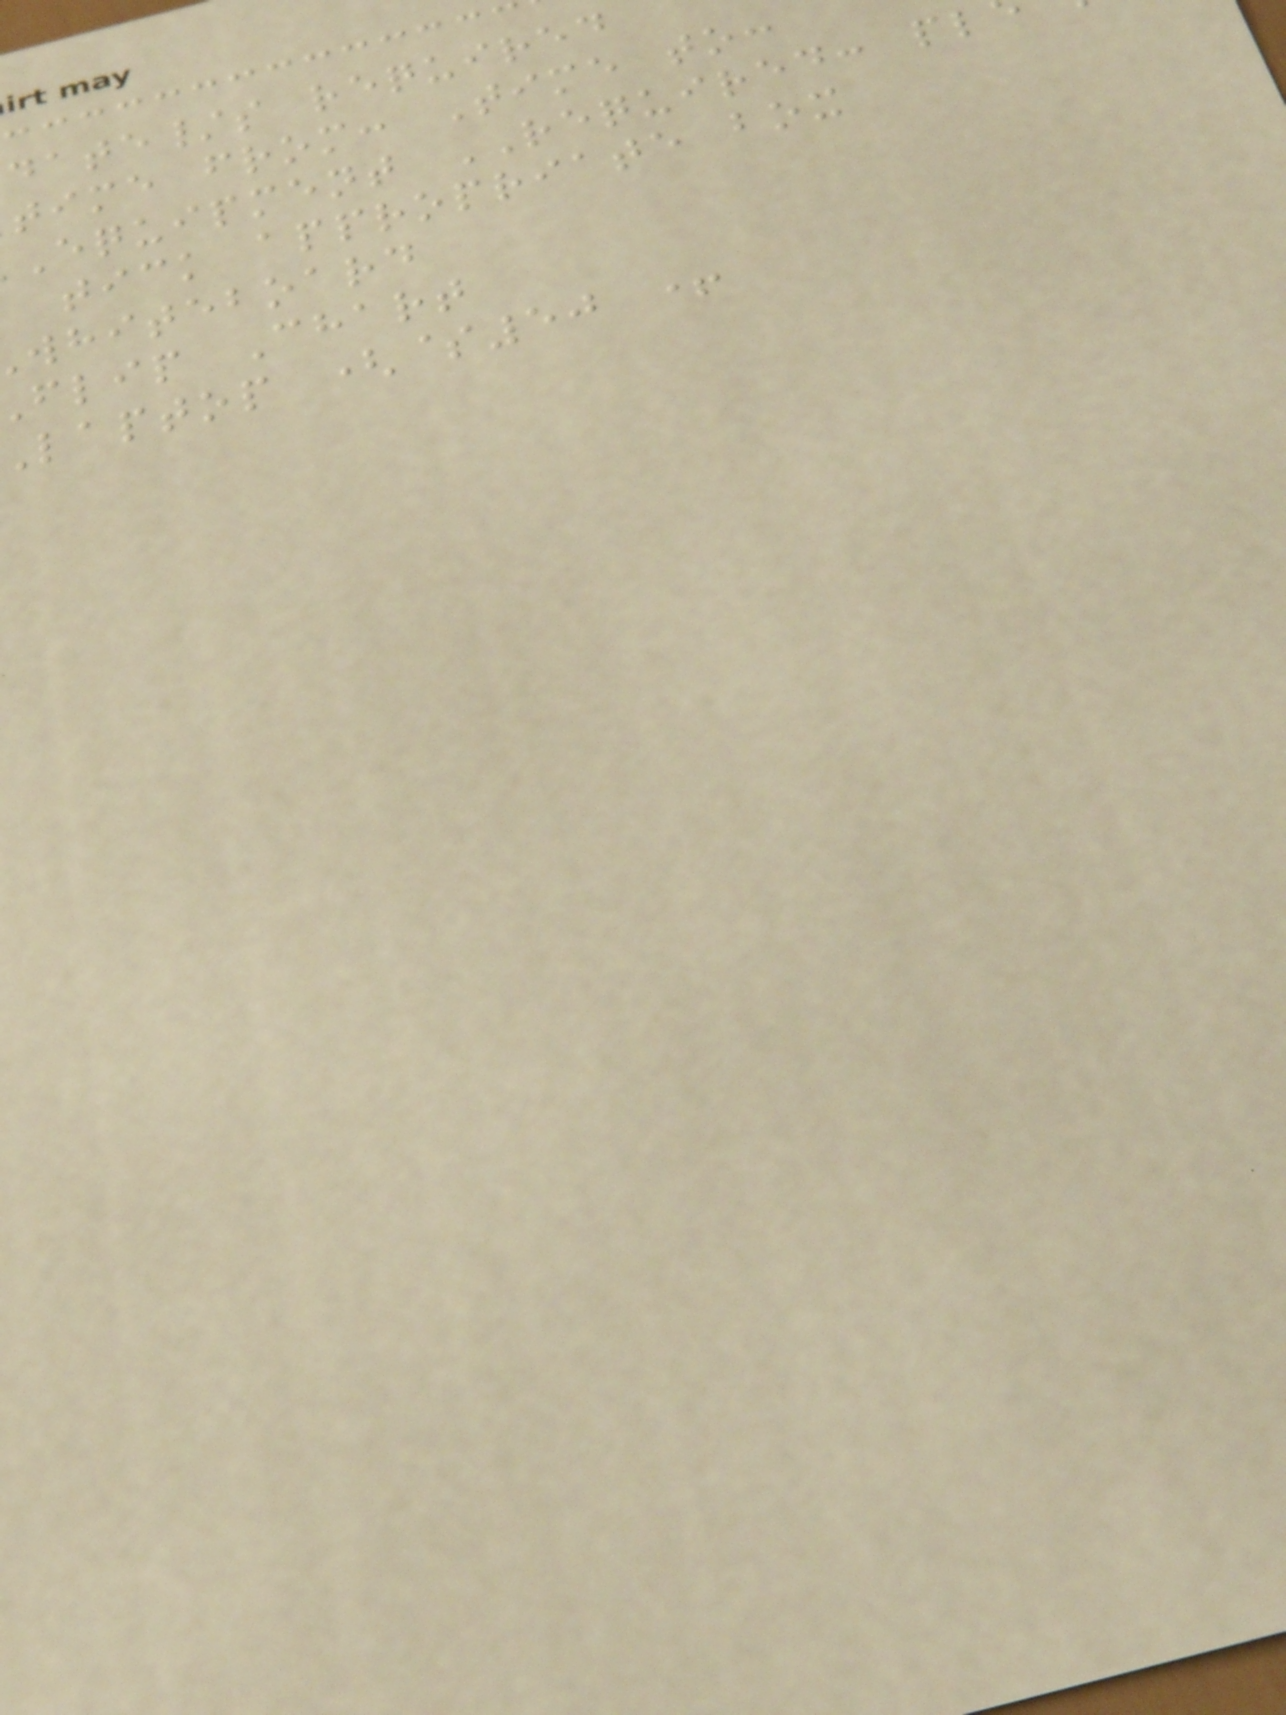date/s required
time from: Time to:
equipment REQUIRED: pl
tick appropriate box
whiteboard
flip Chart
laptop ($50 +
